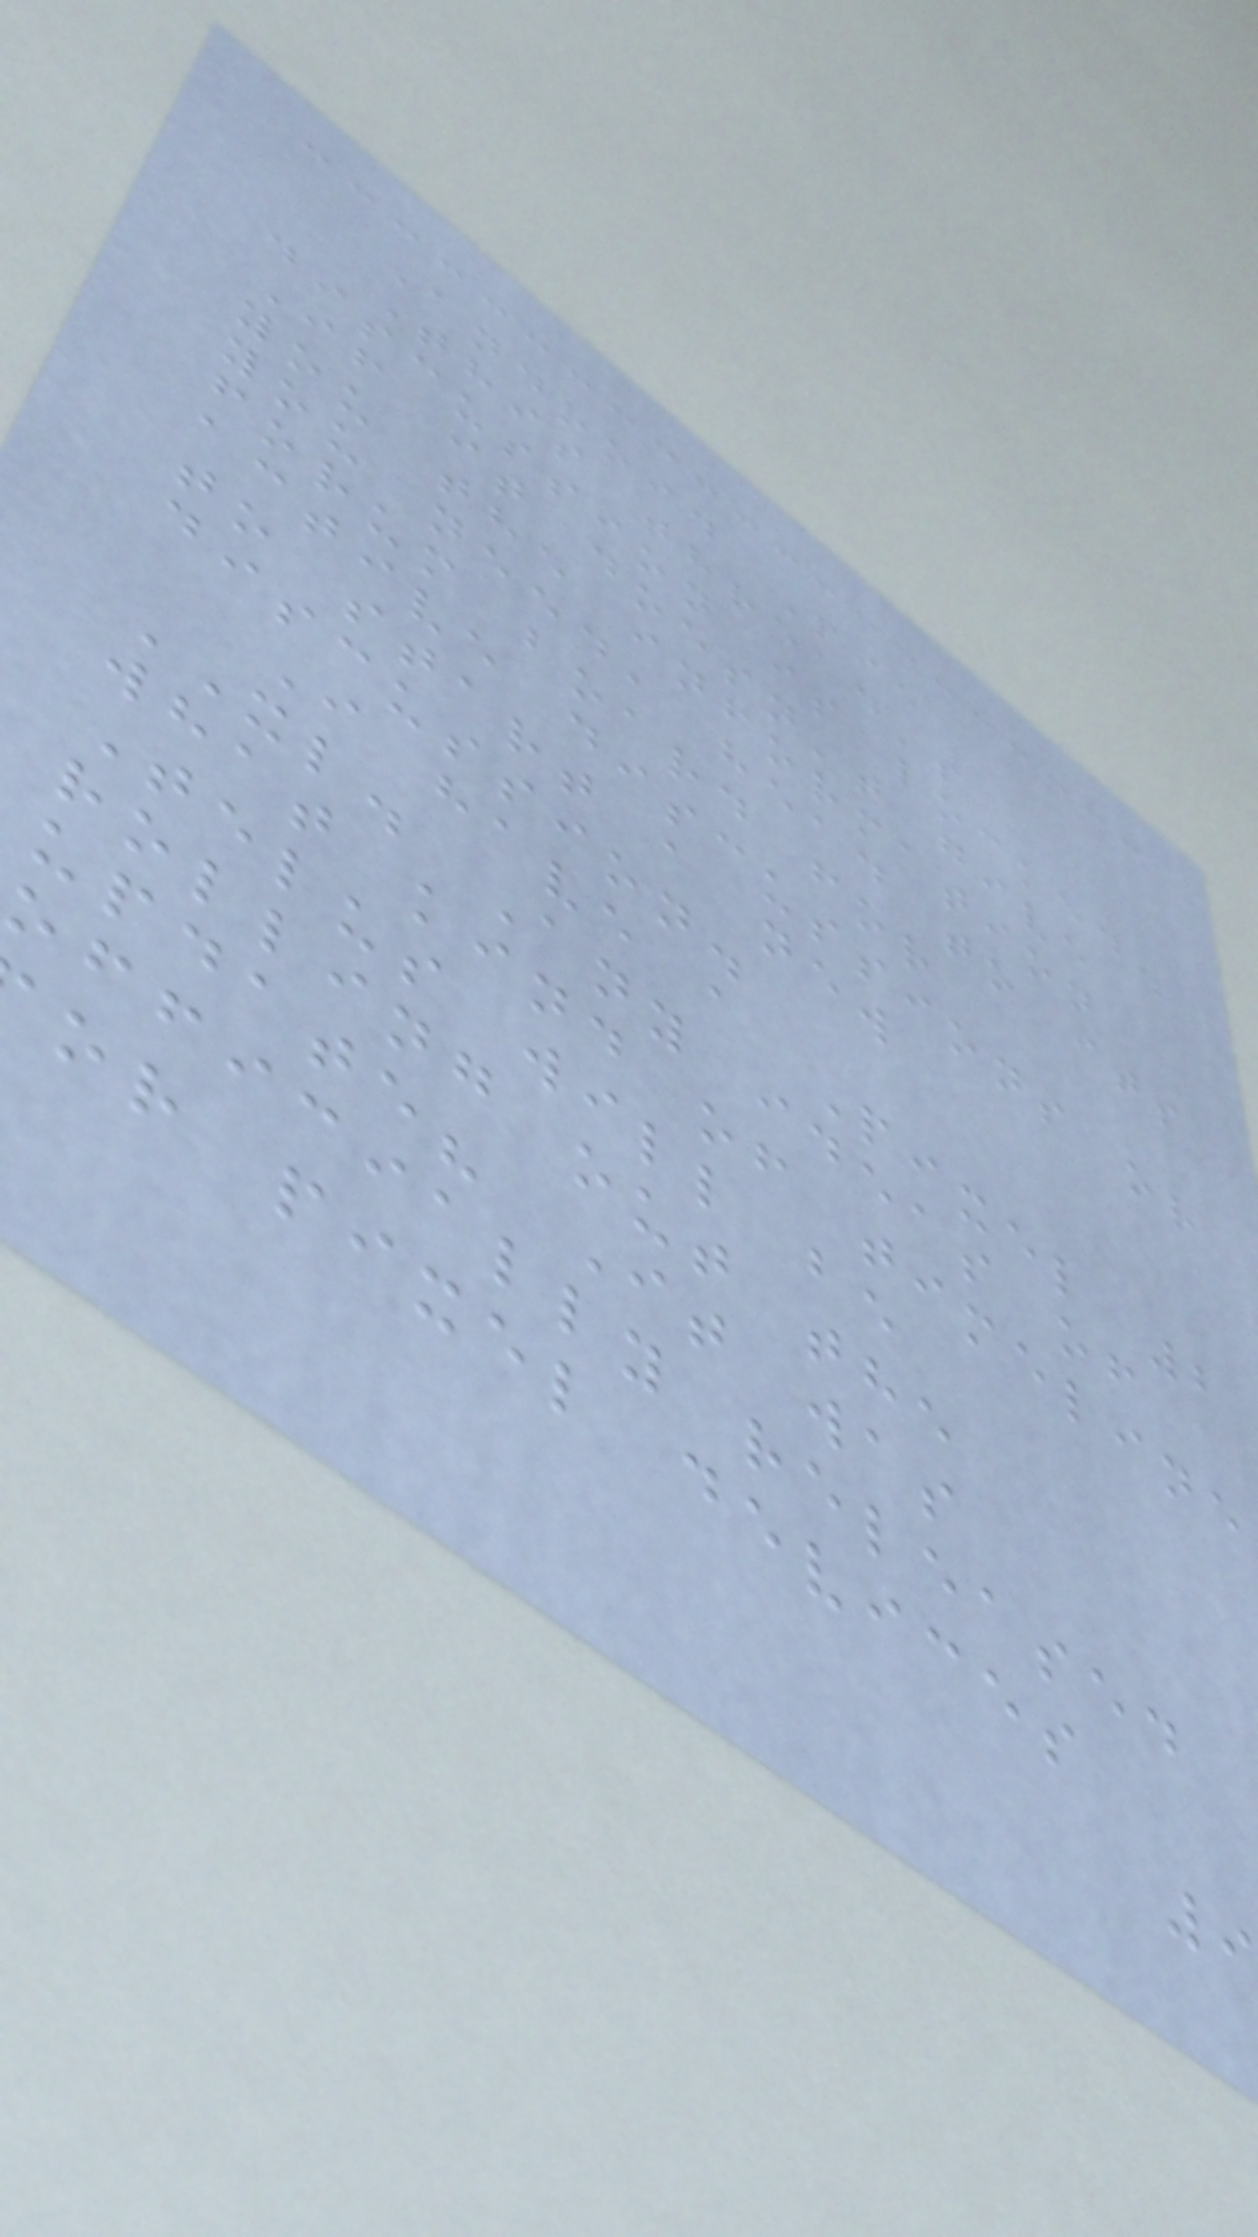Android Pie
This thread's
discussion is locked.
If it doesn't give
you the information
you need, head to its
forum board for
active discussions or
to start a new
discussion.
I have a Pixel 2
XL. Any ideas of
what kind of timeline
Telus will be
rolling out the
update? It was
officially released
or pixel devices
